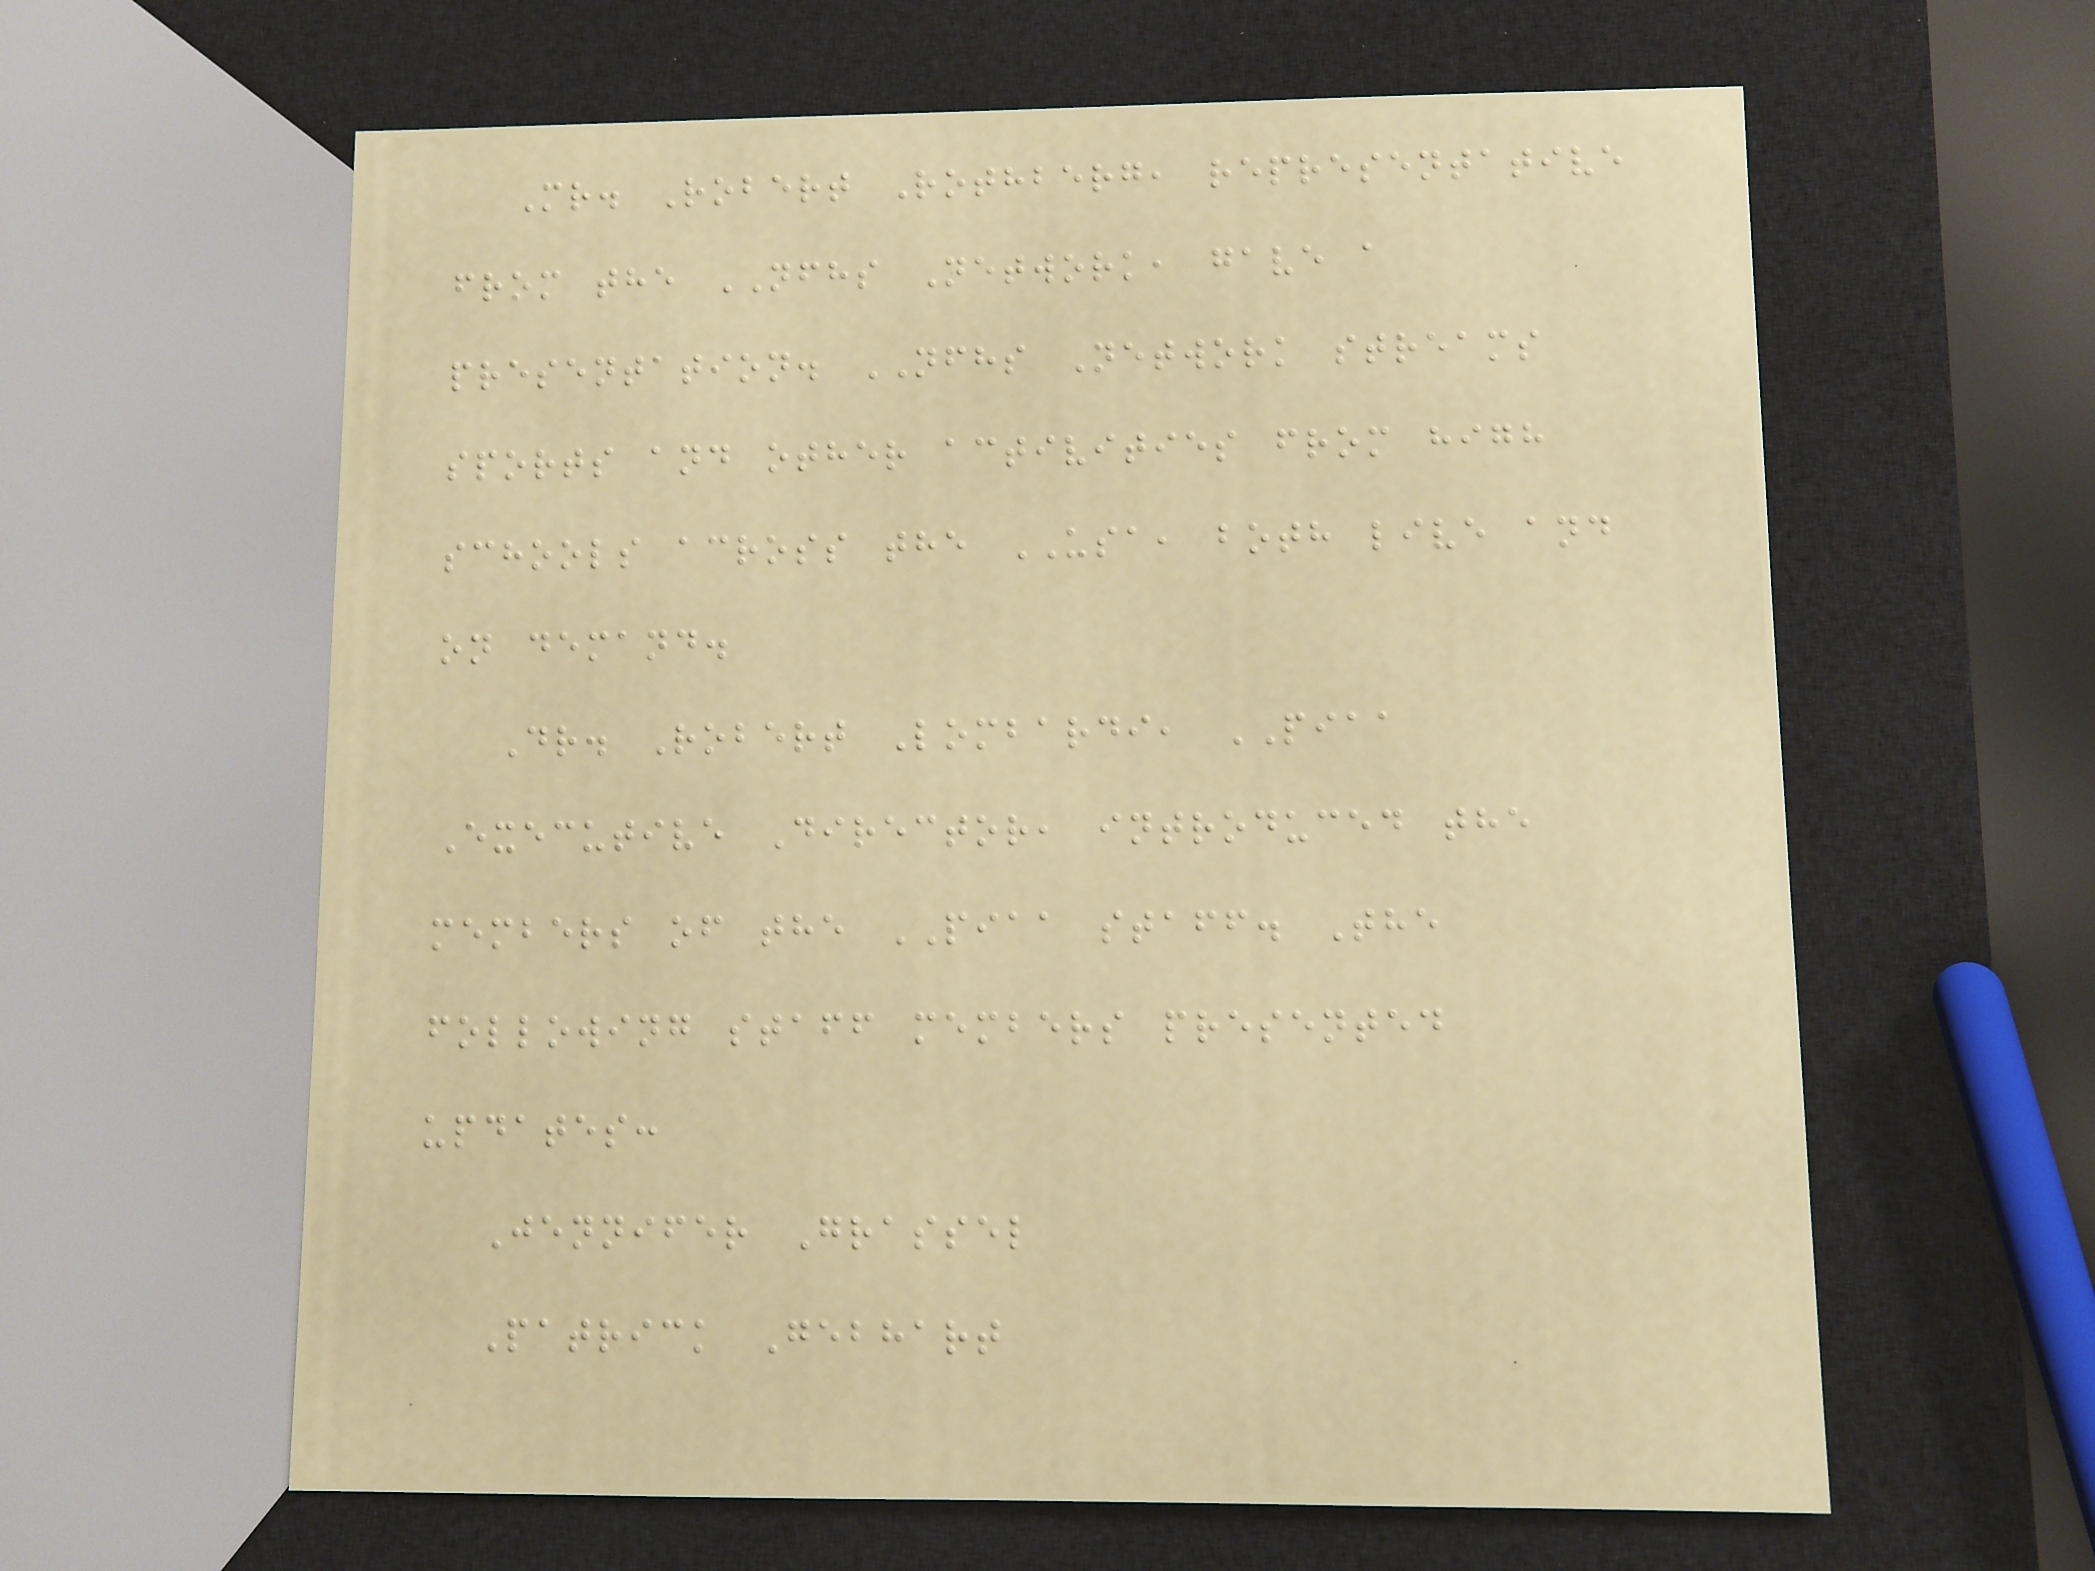Mr. Robert Rothberg, representative
from the NFHS Network, gave a
presentation. NFHS Network streams
sports and other activities from high
schools across the USA, both live and
on demand.
Dr. Robert Lombardi, PIAA
Executive Director, introduced the
members of the PIAA staff. The
following staff members presented
updates:
Jennifer Grassel
Patrick Gebhart
